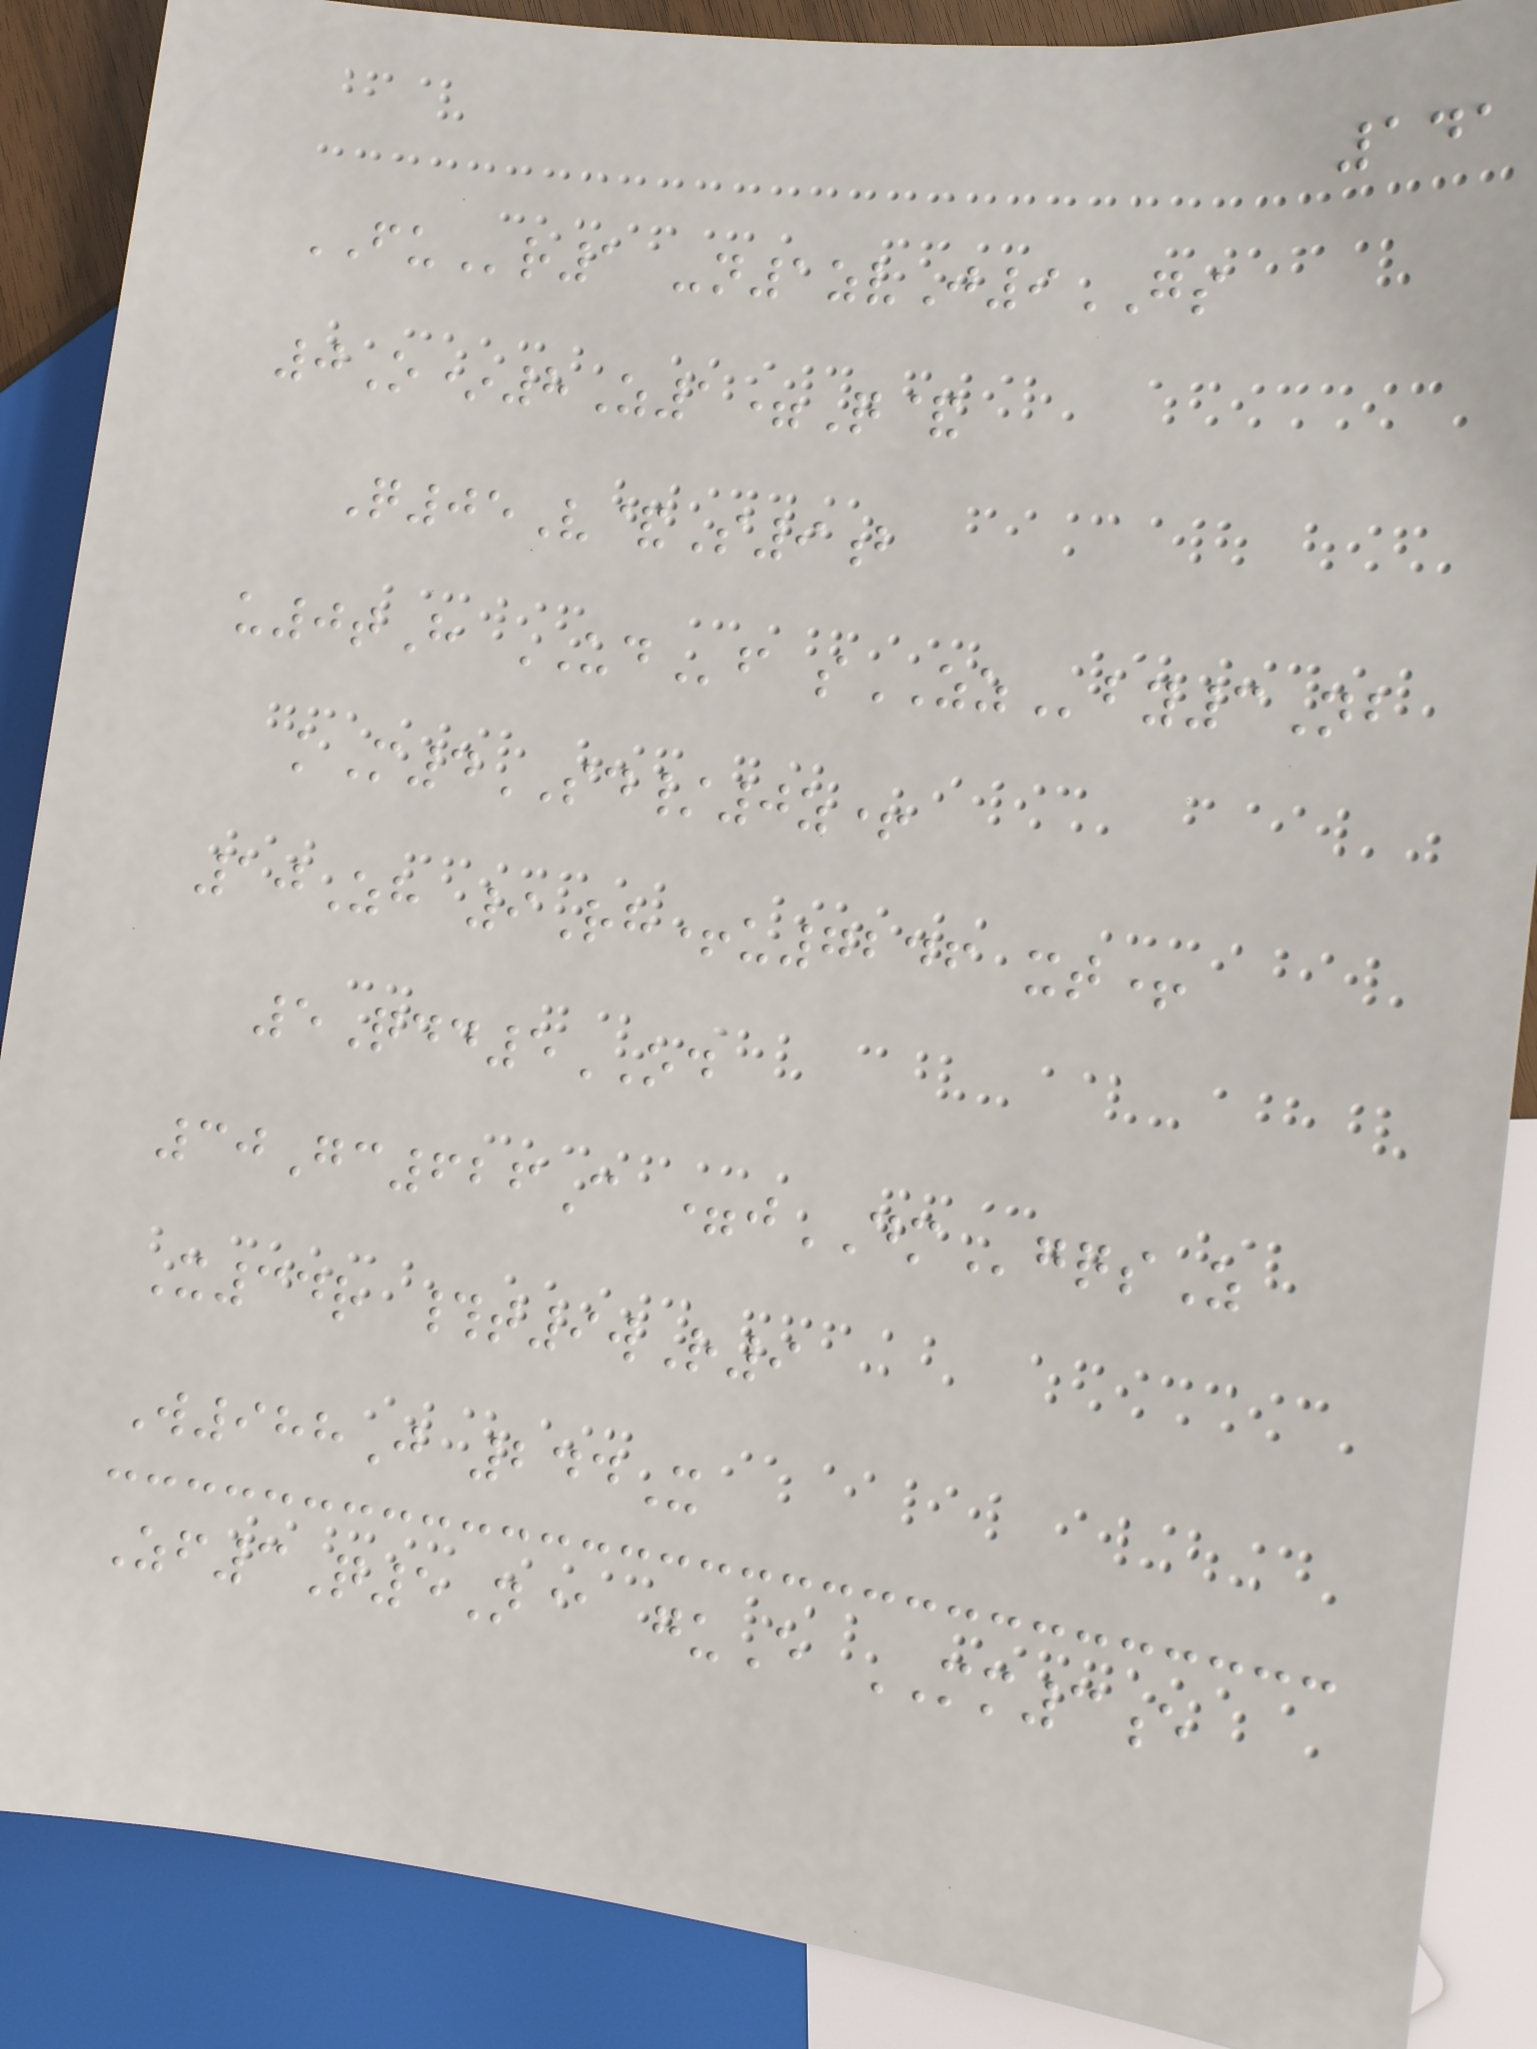141
FUr1 -n1zvJ9GS
0O*8Z1=Q&
Q05V&S9b
u0tH UDf sZZby3Nb
kM4SD/0z+
10Zh 9Rh+u7246 xt+
5Qdd5OD
30Gc626C =jDMgqsZ
X34r #t9wR9
W988J 244X
Zf3Q5N@ guE MM3e
